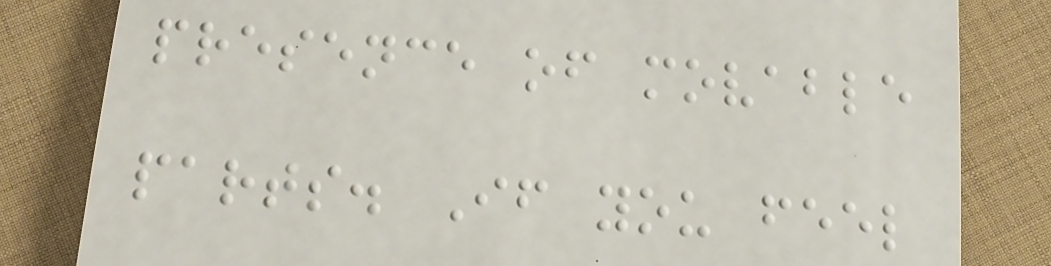presence of movable
parts. If you feel
